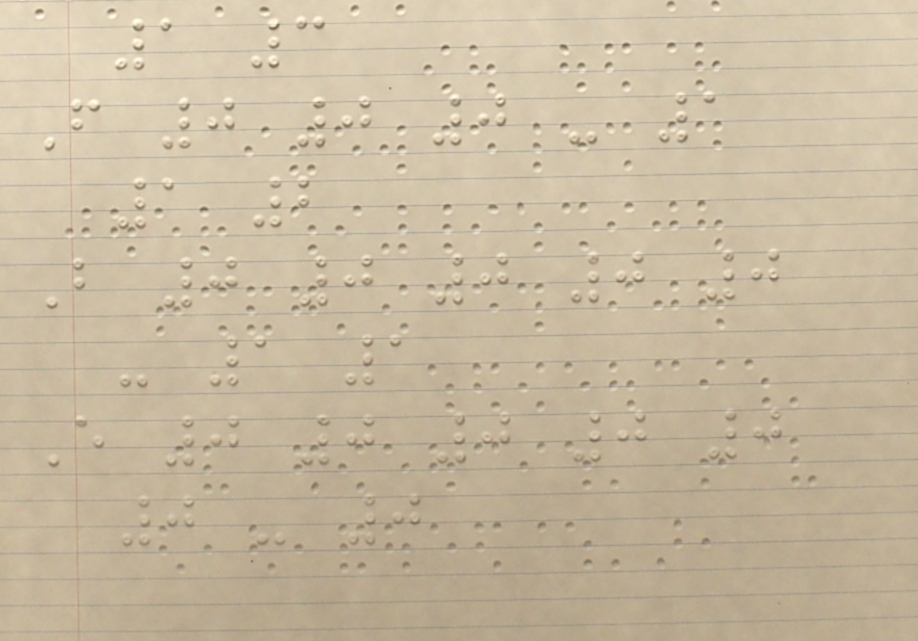1 3
F 0 0 0 - 1
1 2
B 0 0 0 0 0
- 1 1
E 0 0 0 0 0
0 - 0
